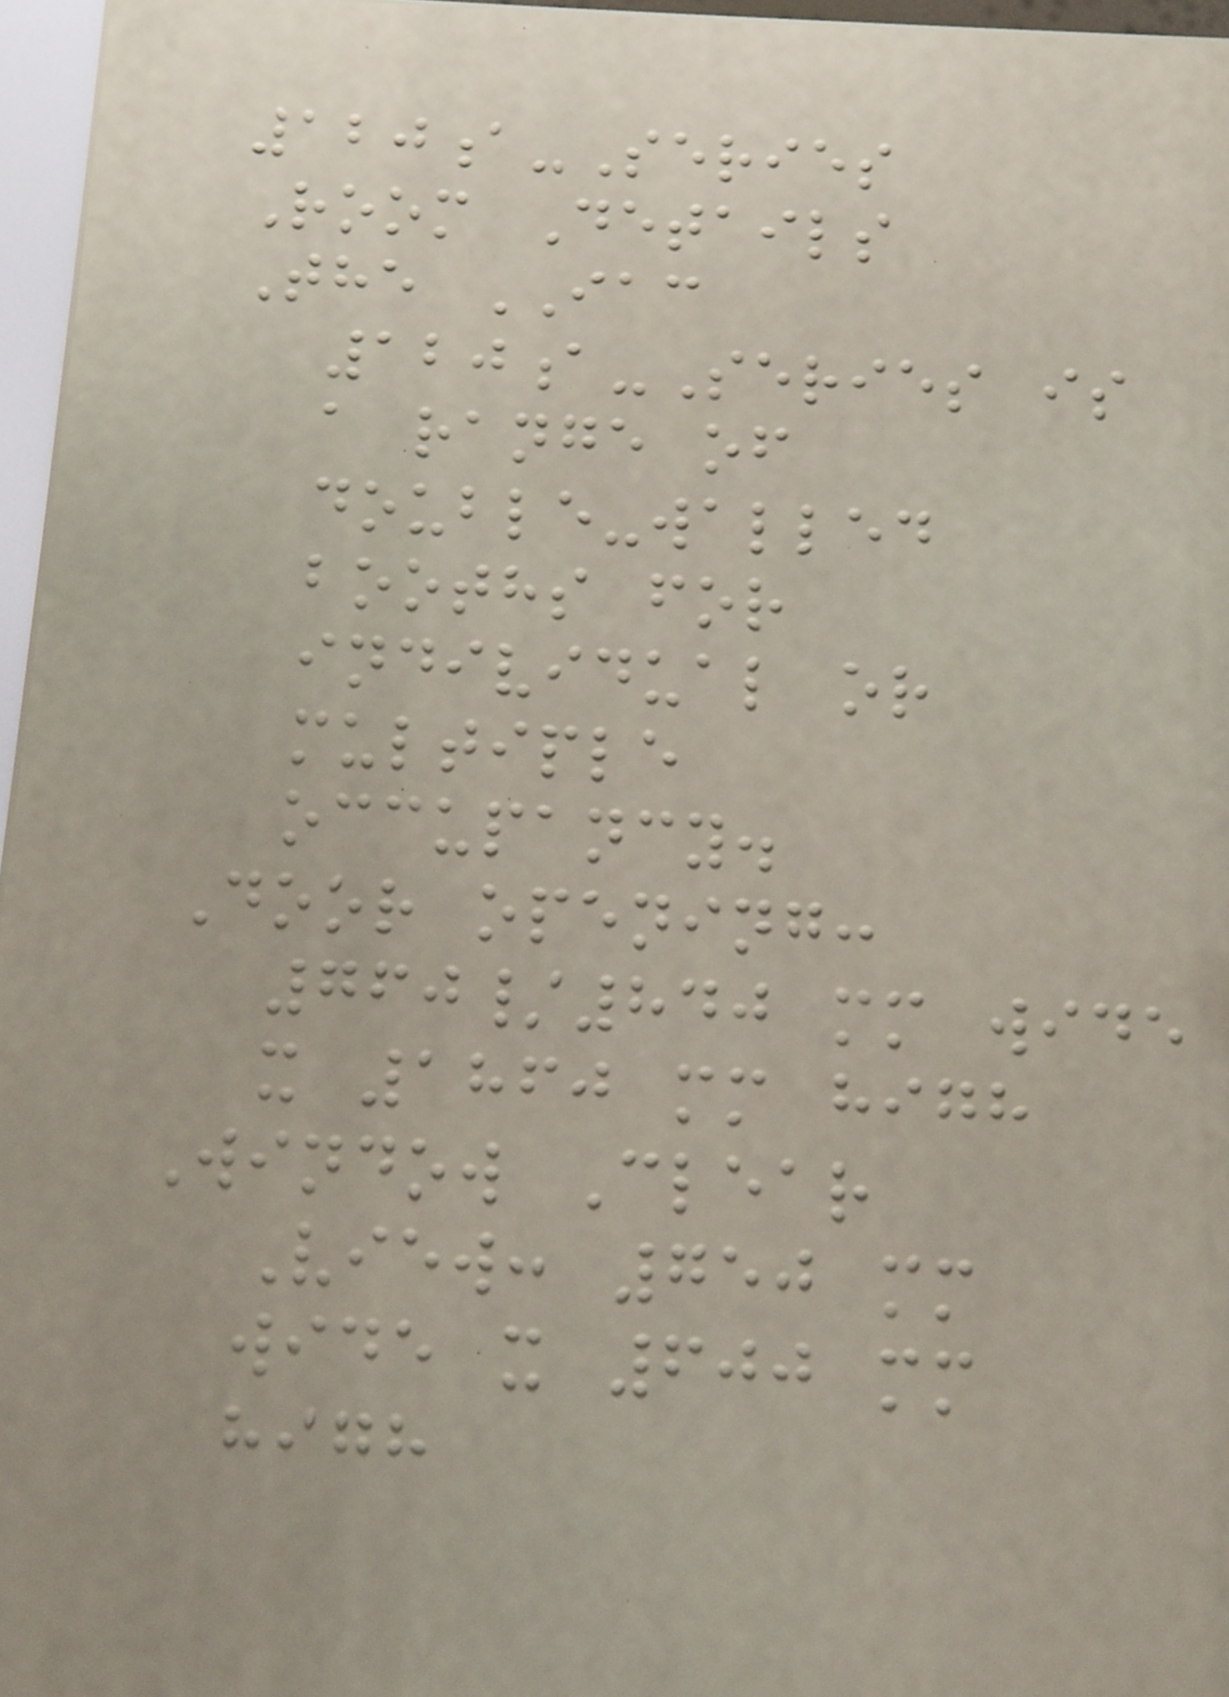120a-Series
Room Details
The IAC
120a-Series is
a range of
double-walled
booths for
individual or
multiple
occupancy.
Door opening:
760/840 mm wide
x 1860 mm high
Window Clear
View: 750 mm
wide x 600 mm
high
